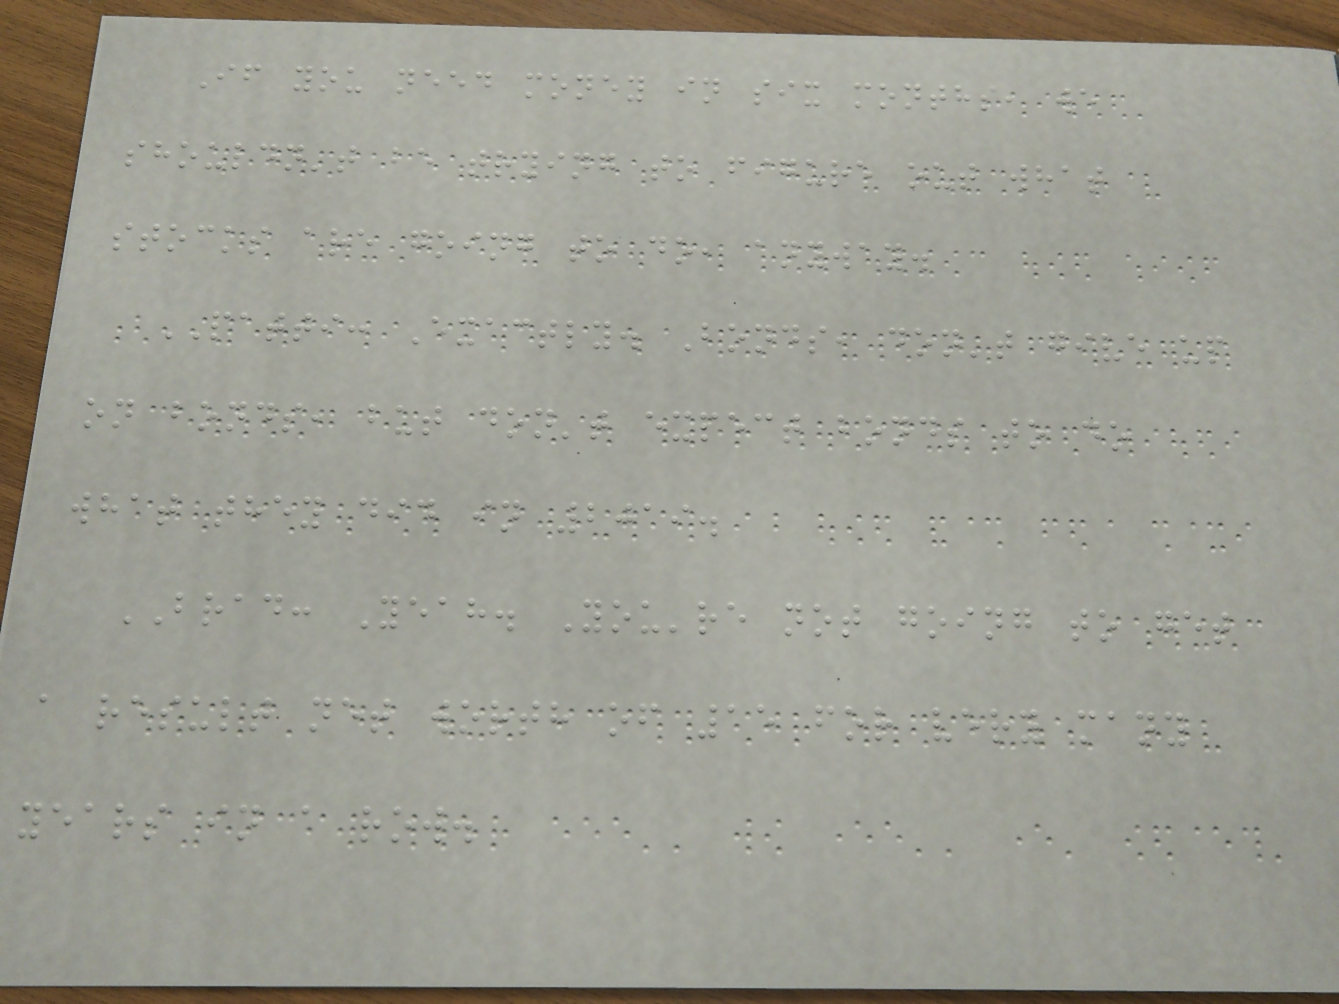If you need money in six months, we
shouldn't be trying to figure out what
stocks are going to do, anyway.
PATTI: Exactly. Bonds, don't give up
on bonds, but don't expect bonds to do
what they did in 2019.
BRAD: Yeah. You're not going to get
a result net worth of 15 for very many
years in a row.
